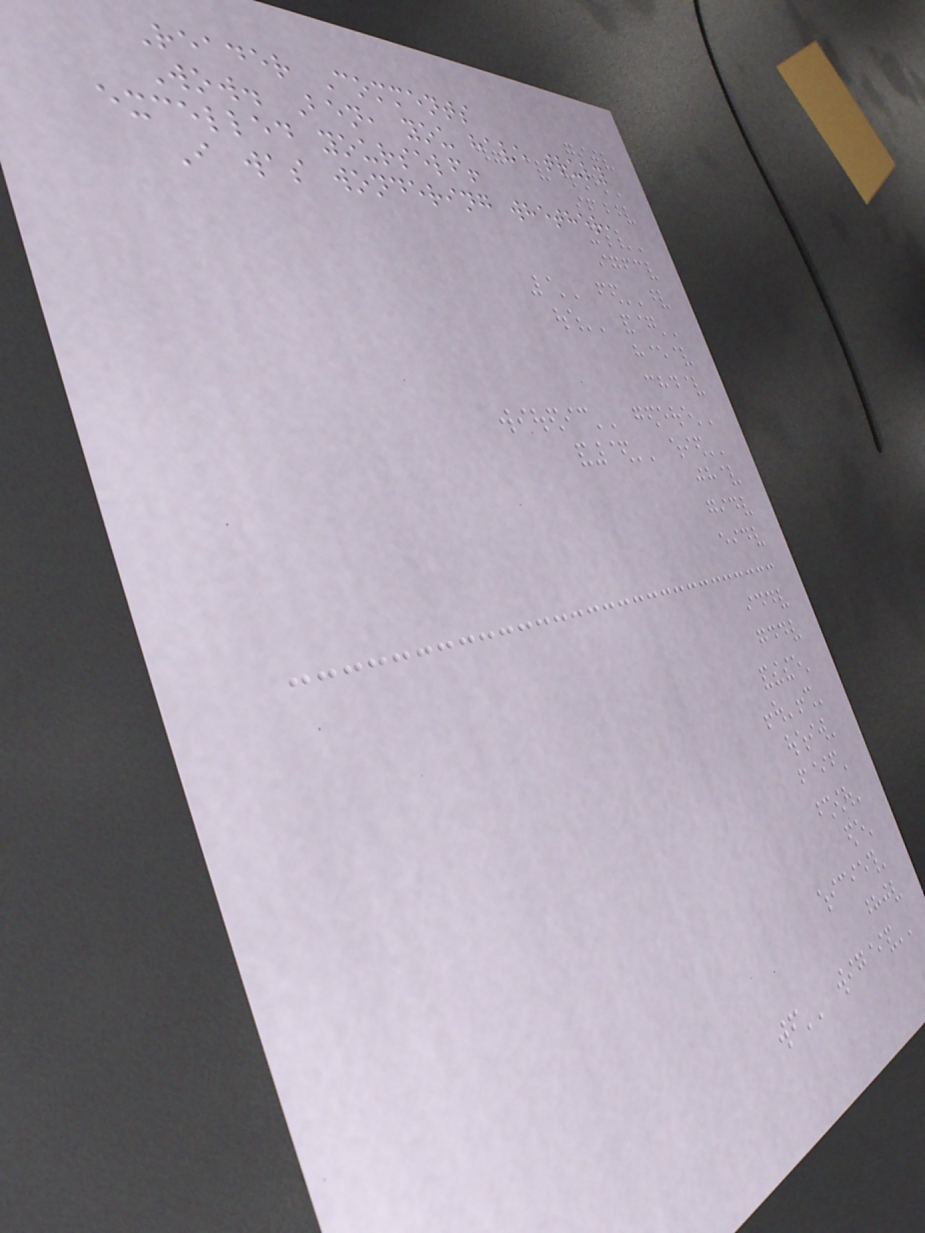Reader Comments
Wow. Ben, you have truly
excelled yourself!
I was wondering whether,
